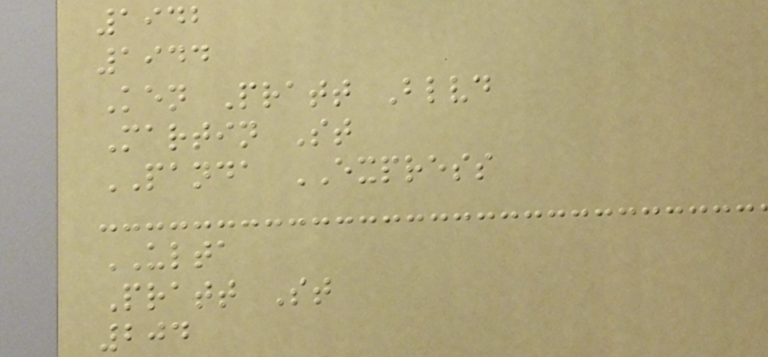1942
1944
Ken Pratt Blvd
Martin St
PANDA EXPRESS
ULTA
Pratt St
204
